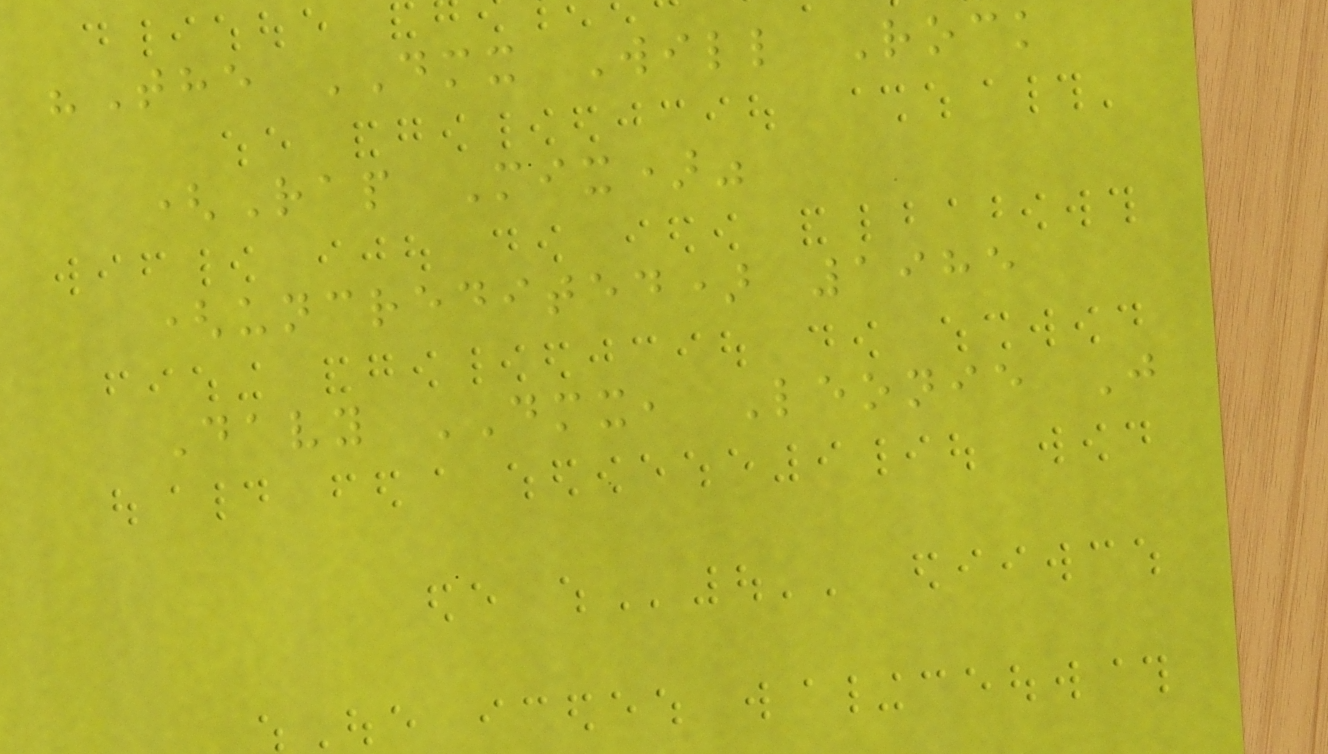"The DMX Will Rock
(Rap Mix)"
(uncredited) 1985
Davy DMX, Leonie J
